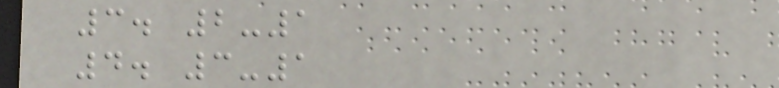3. 2-1
4. 3-1
